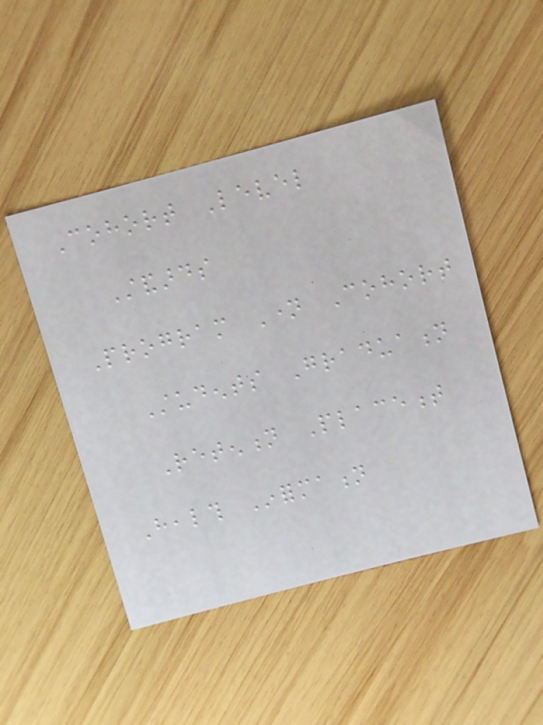Cohort Level
Standards
Program Name Cohort
Students Graduation
Retention Placement
Health Information
